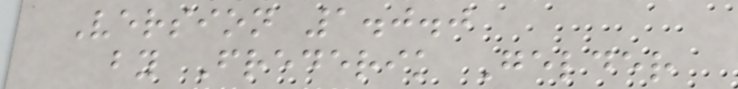Version 1.0.0
by Frederik Gelder
